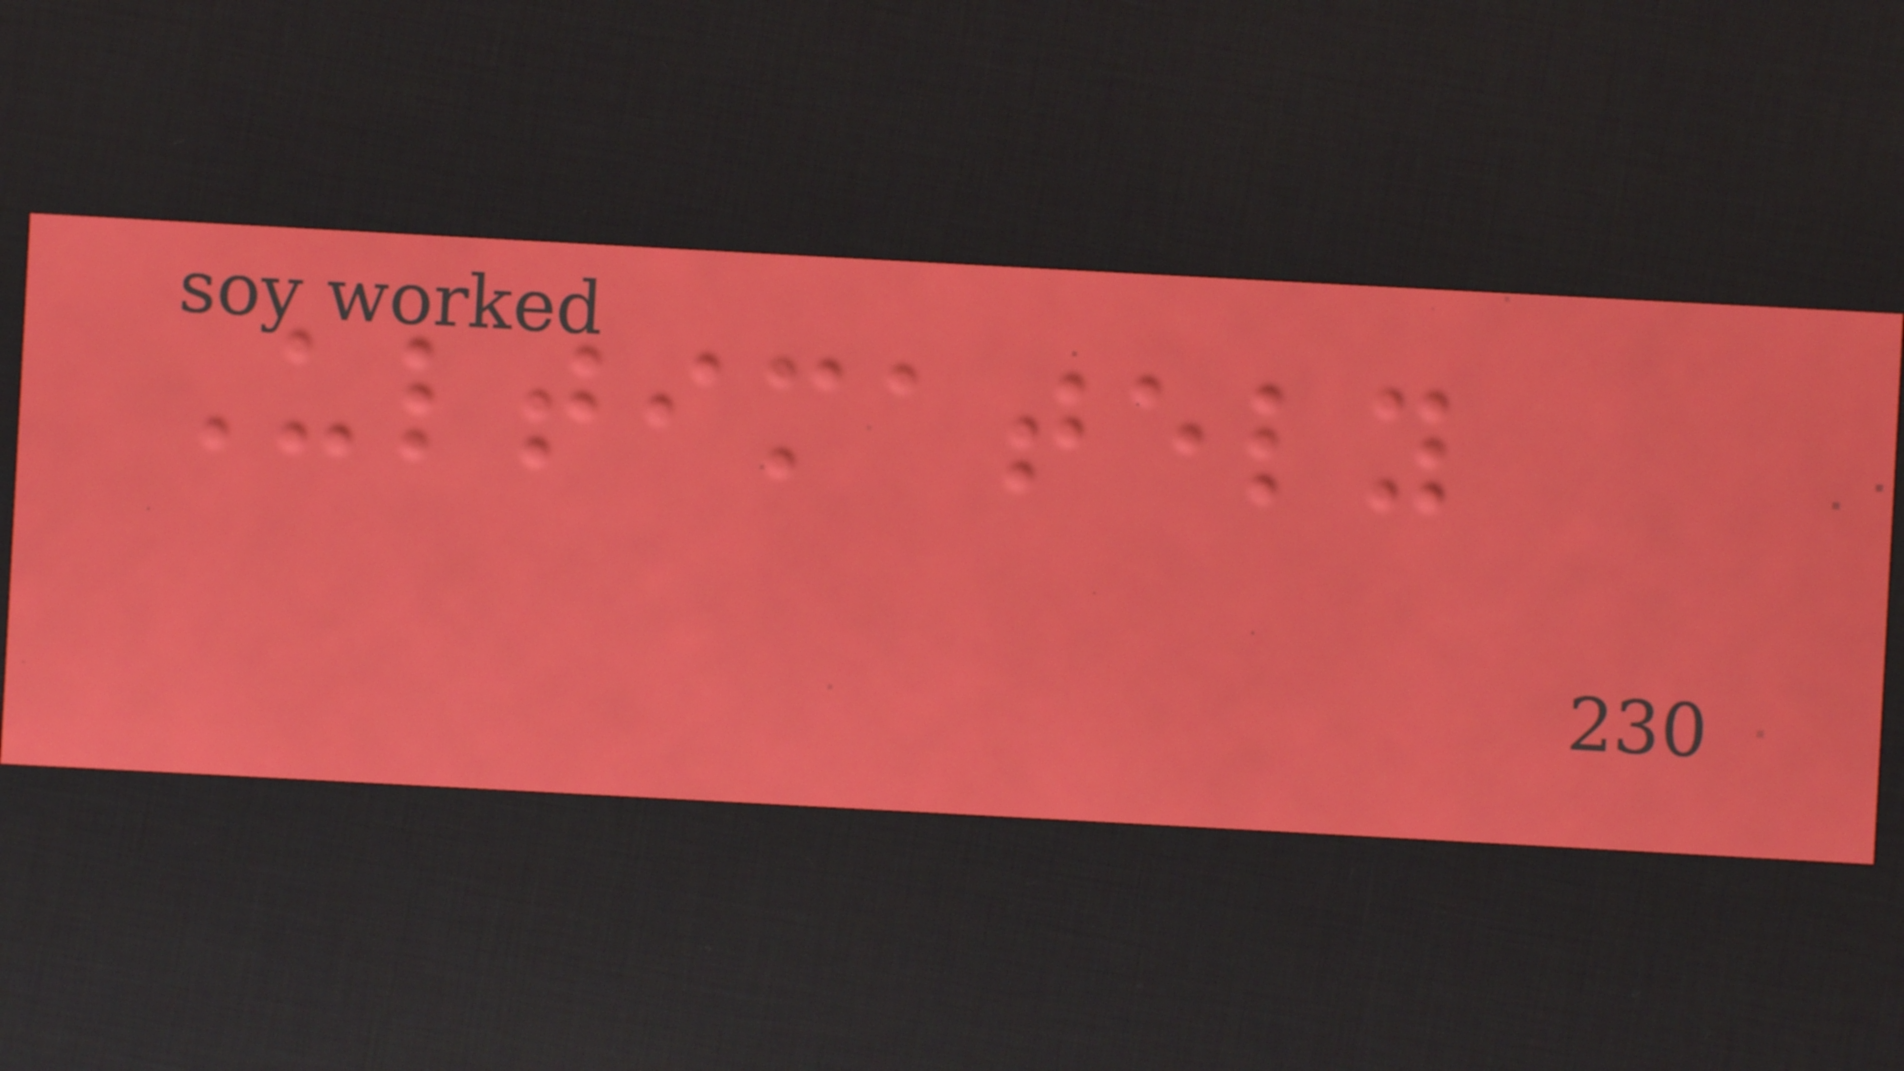Ultimately
